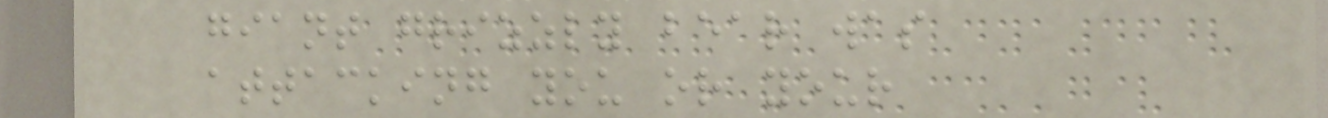giant grizzly bear was
attacking you or your
